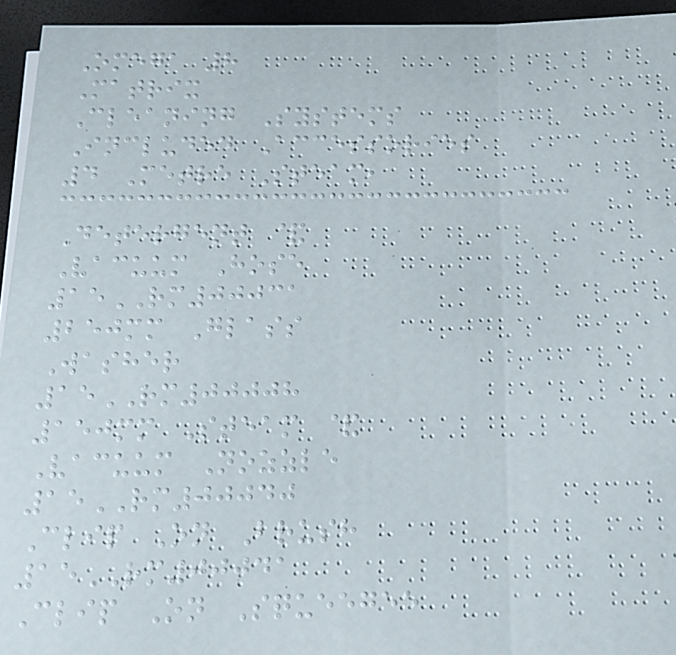Omega 8
Matrix
Cleaning Systems
Included Accessories
4 Metre Steam,
Detergent &
Vacuum Hose
15RM00031
250mm Glass
Washer
15RM00008
150mm Steam &
Vacuum Nozzle
15RM00040
Clip On Brush
15RM00041
Clip On Squeegee
